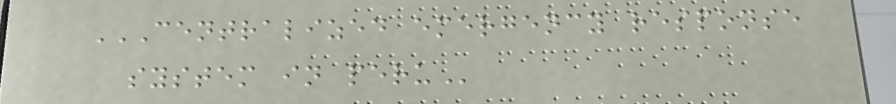CENTRALIZED EMERGENCY RESPONSE
SYSTEM IN PERU
